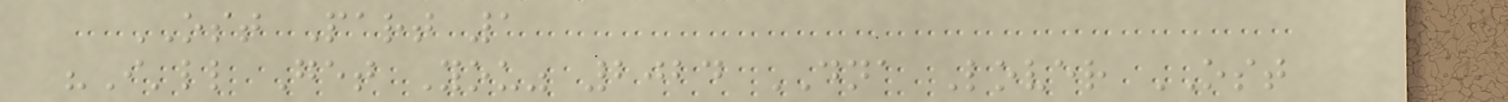OST Part 1
"I'll Get You" 2024 DNA Lover OST
